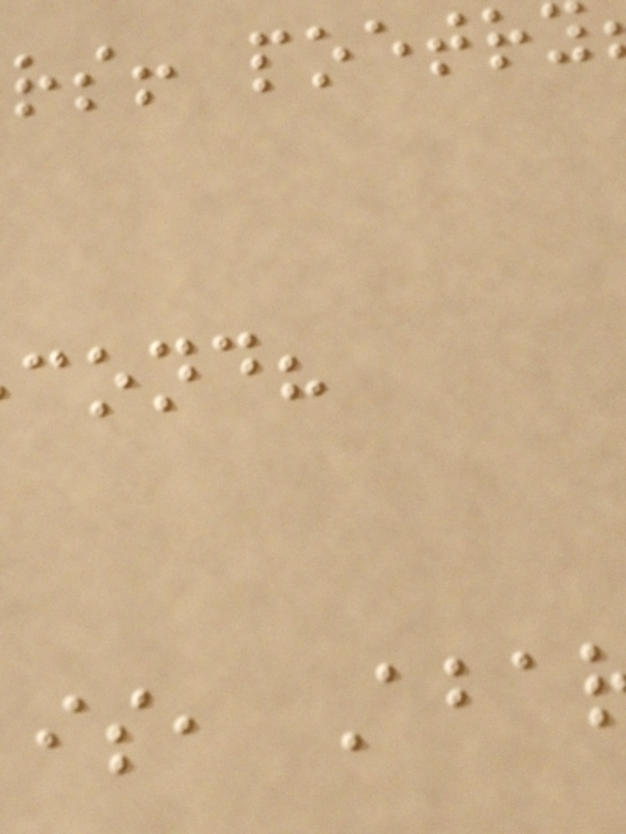rs! poetr
cond?
